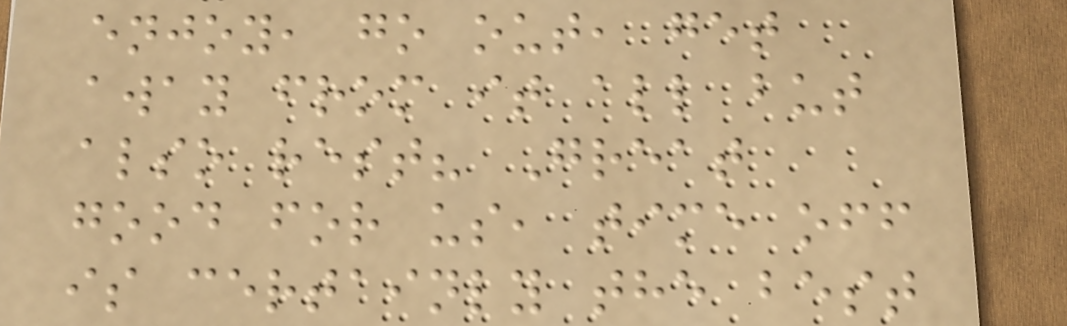enjoy, go out, get
away from it all but
also rest? Great
good for us, time off
is certainly the best
